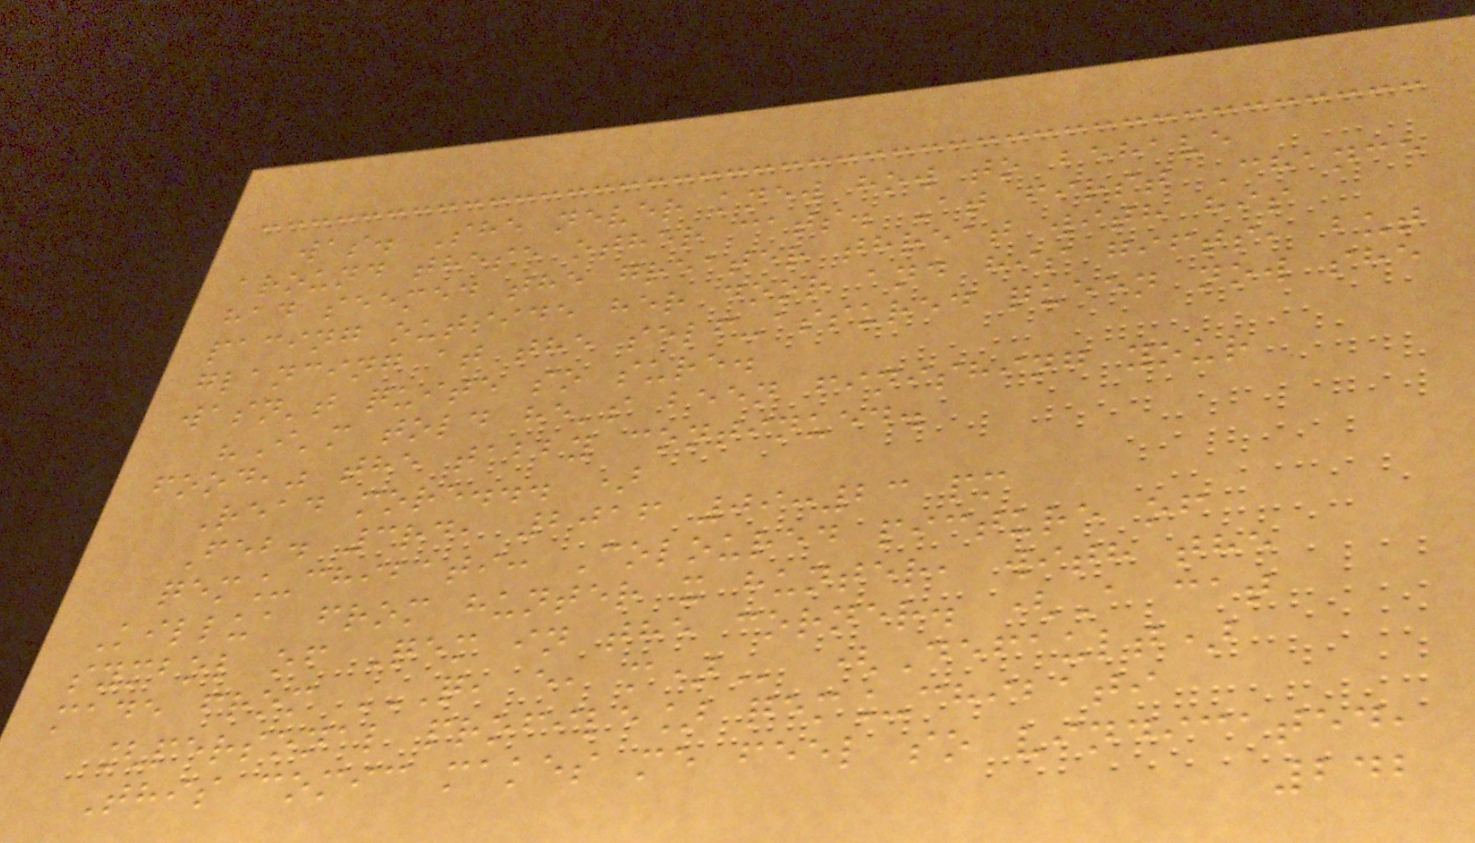was. She never knew how to behave
around these other cats. At first Chance
had seemed the greater threat with his
pacing outside her door and his gifts, but
glancing at the self-assured queen now she
wasn't quite so sure.
"I'm told he's been finishing your
food," the tabby continued.
Read more... )
Feb. 3rd, 2016 09:23 pm
qem_chibati: Coloured picture of
Killua from hunter x hunter, with the
symbol of Qem in the corner. (A cat
made from Q, E, M) (Default)
[personal profile] qem_chibati
This comic makes me feel so vindicated,
242
